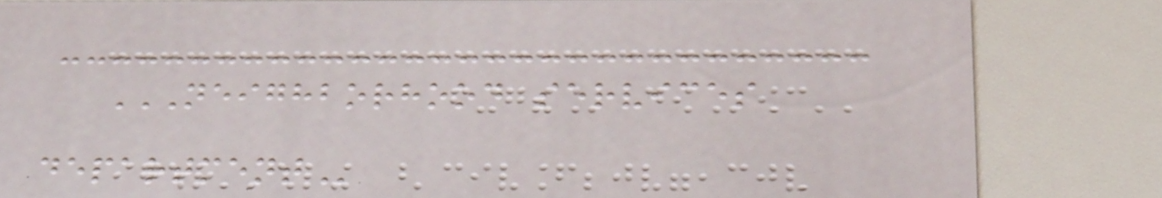NEIGHBORHOOD SERVICES
DEPARTMENT
